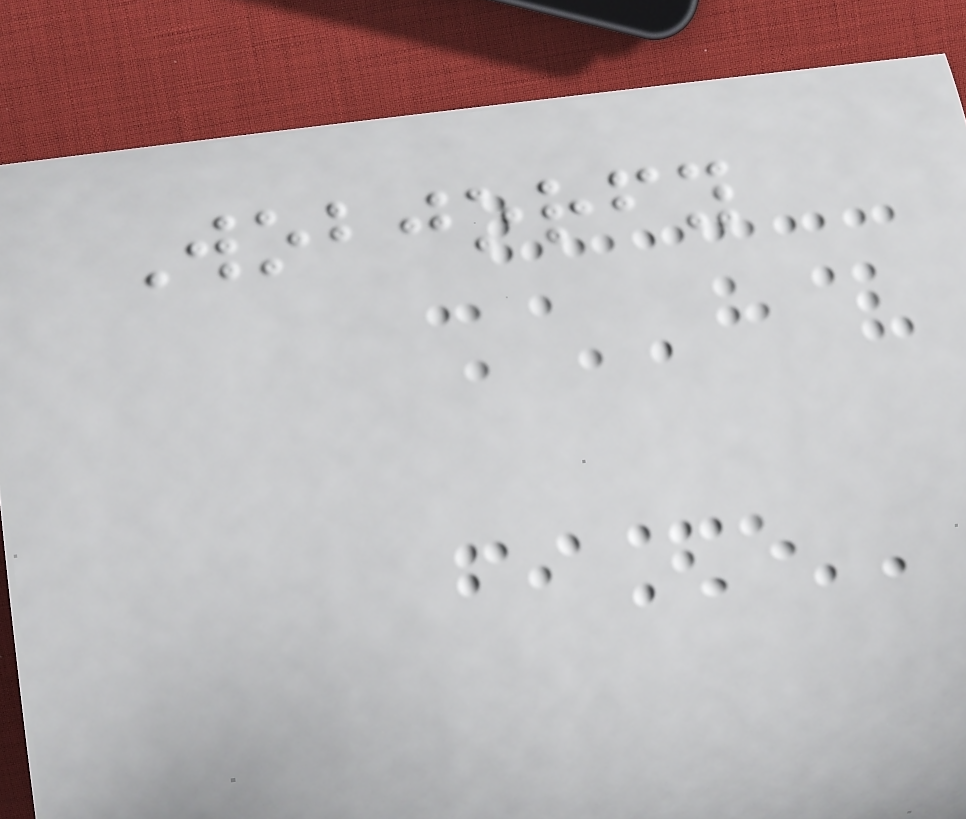Wobjorfy
